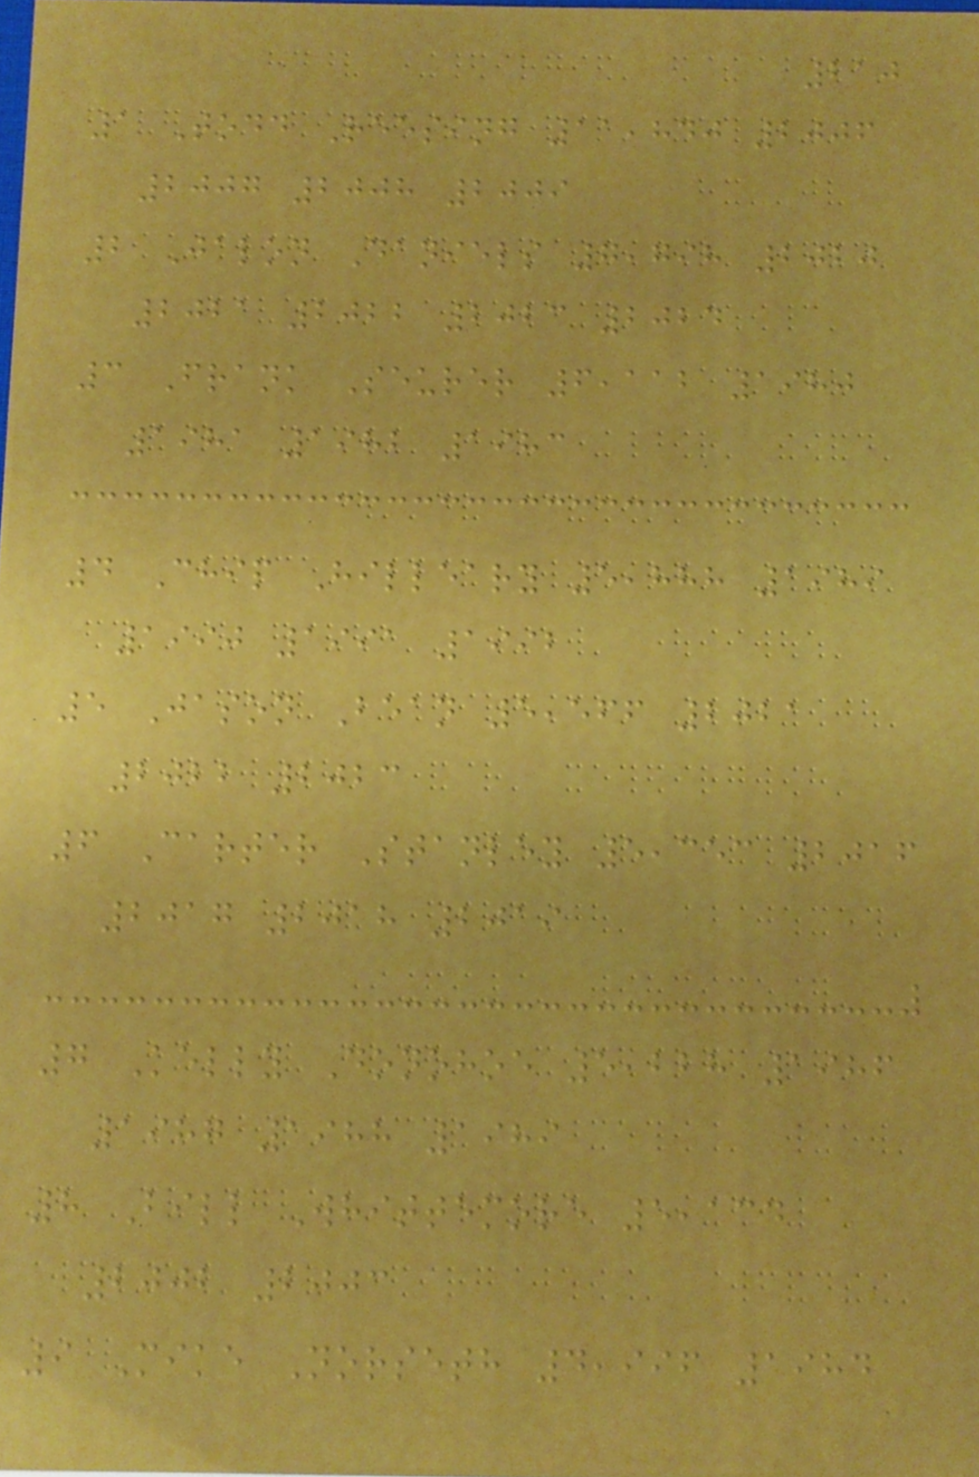210
1 Todd Reesing 11,840 2006
2007 2008 2009
2 Jalon Daniels 7,798 2020
2021 2022 2023 2024
3 Frank Seurer 6,112 1980
1981 1982 1983
4 Chip Hilleary 5,888 1989
1990 1991 1992
5 Jason Bean 5,566 2021
2022 2023
6 Carter Stanley 5,353 2016
2017 2018 2019
7 Kelly Donohoe 5,228 1986
1987 1988 1989
8 Bill Whittemore 5,134
2002 2003
9 Mike Norseth 4,996 1984
